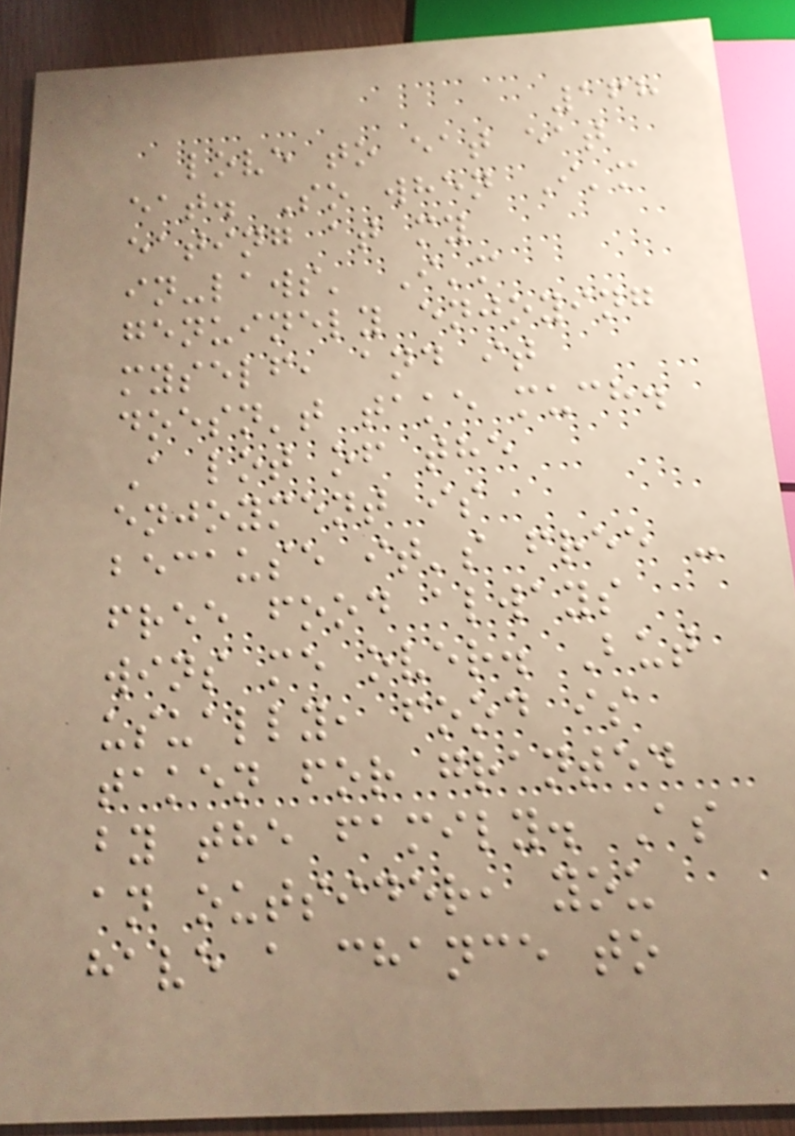168
love to eat eat
eat. So when I'm
eating at my
in-laws' I'm
genuinely enjoying
myself, and it
doesn't take much.
A lot of the
enjoyment is
because it's free -
free food always
wins me over. But
usually, food is
taken for granted
by the family. As
an outsider, you
have a chance to
